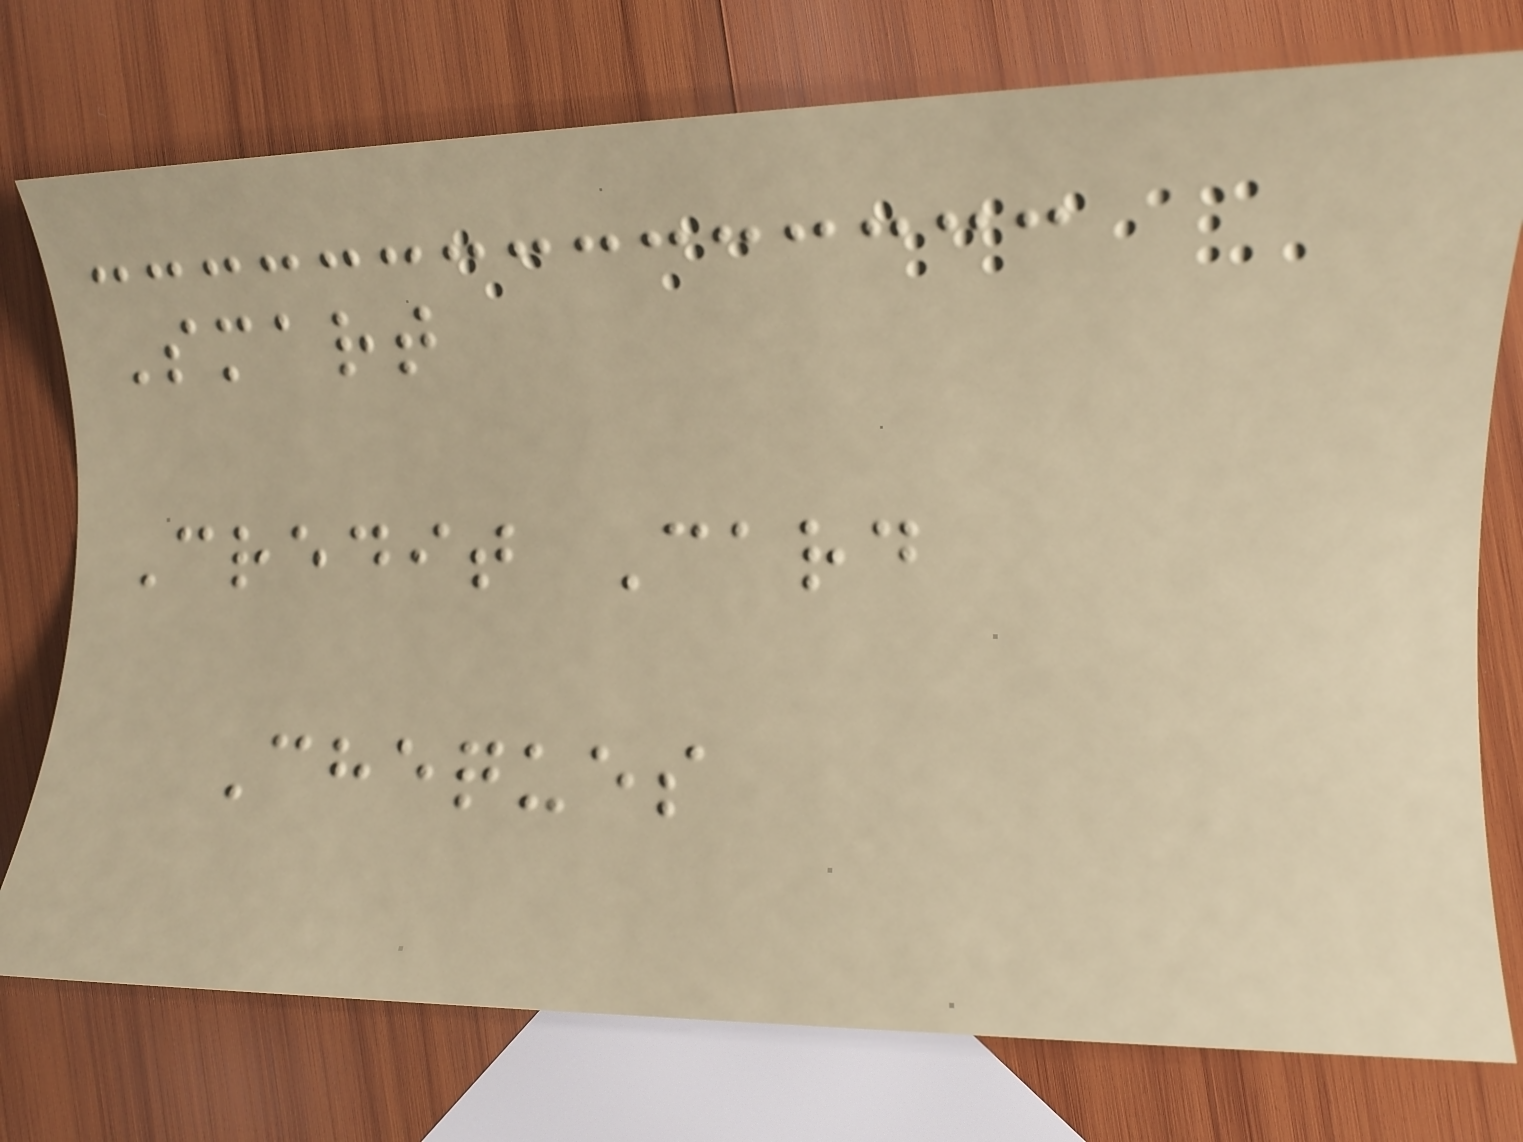Smart
Credit Card
Cheques
